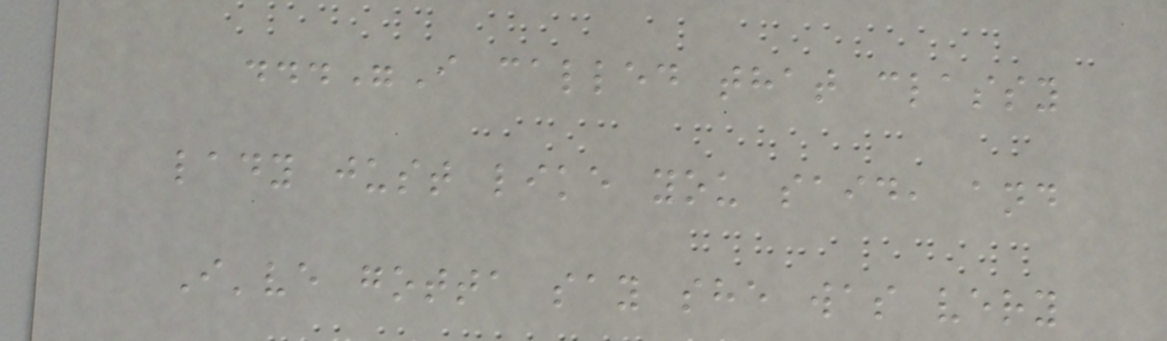..."I called that classy
lady just like you said, and
I've gotta say she was very
